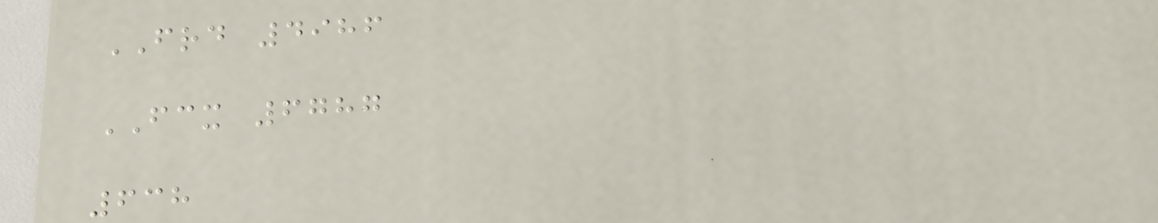FRD 4986
FCX 6787
638
